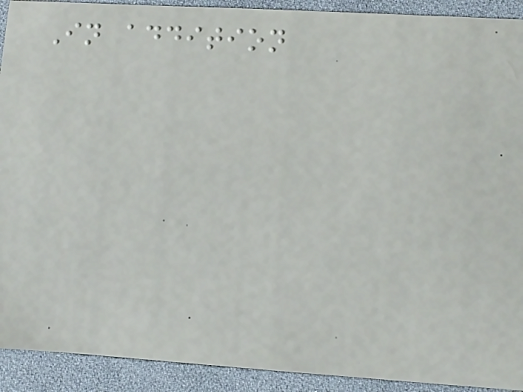In addition
